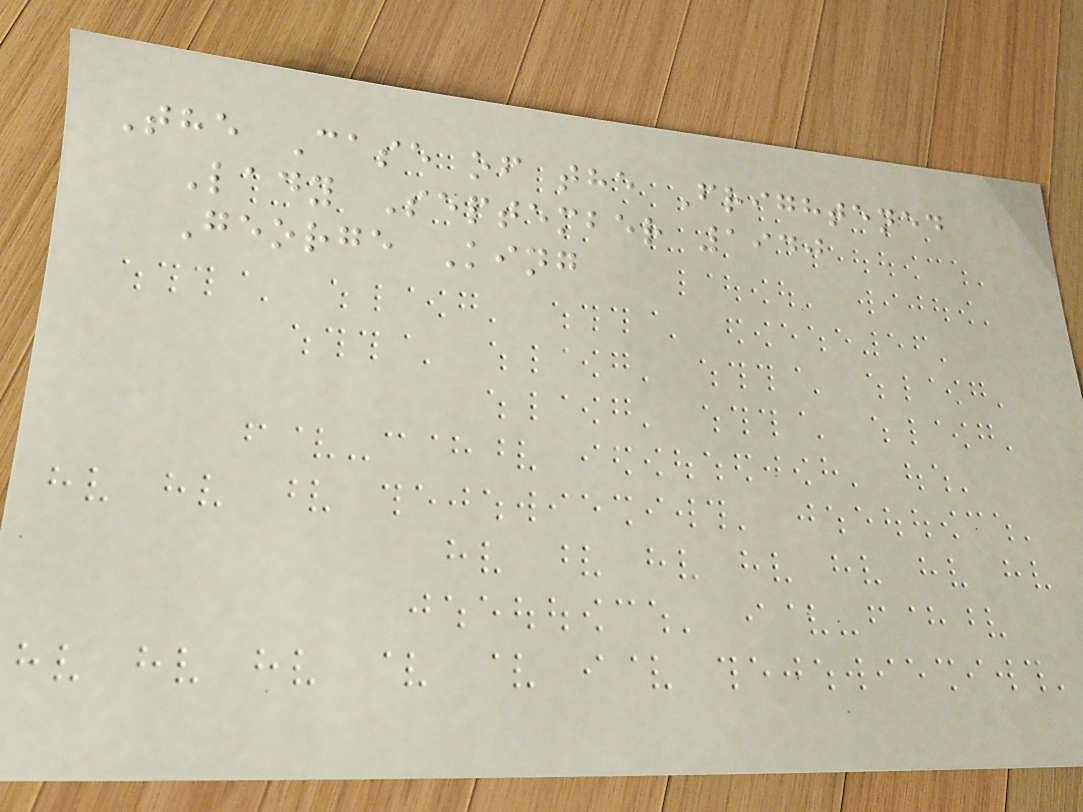The Case of the Frightened
Lady September 1940
George King
